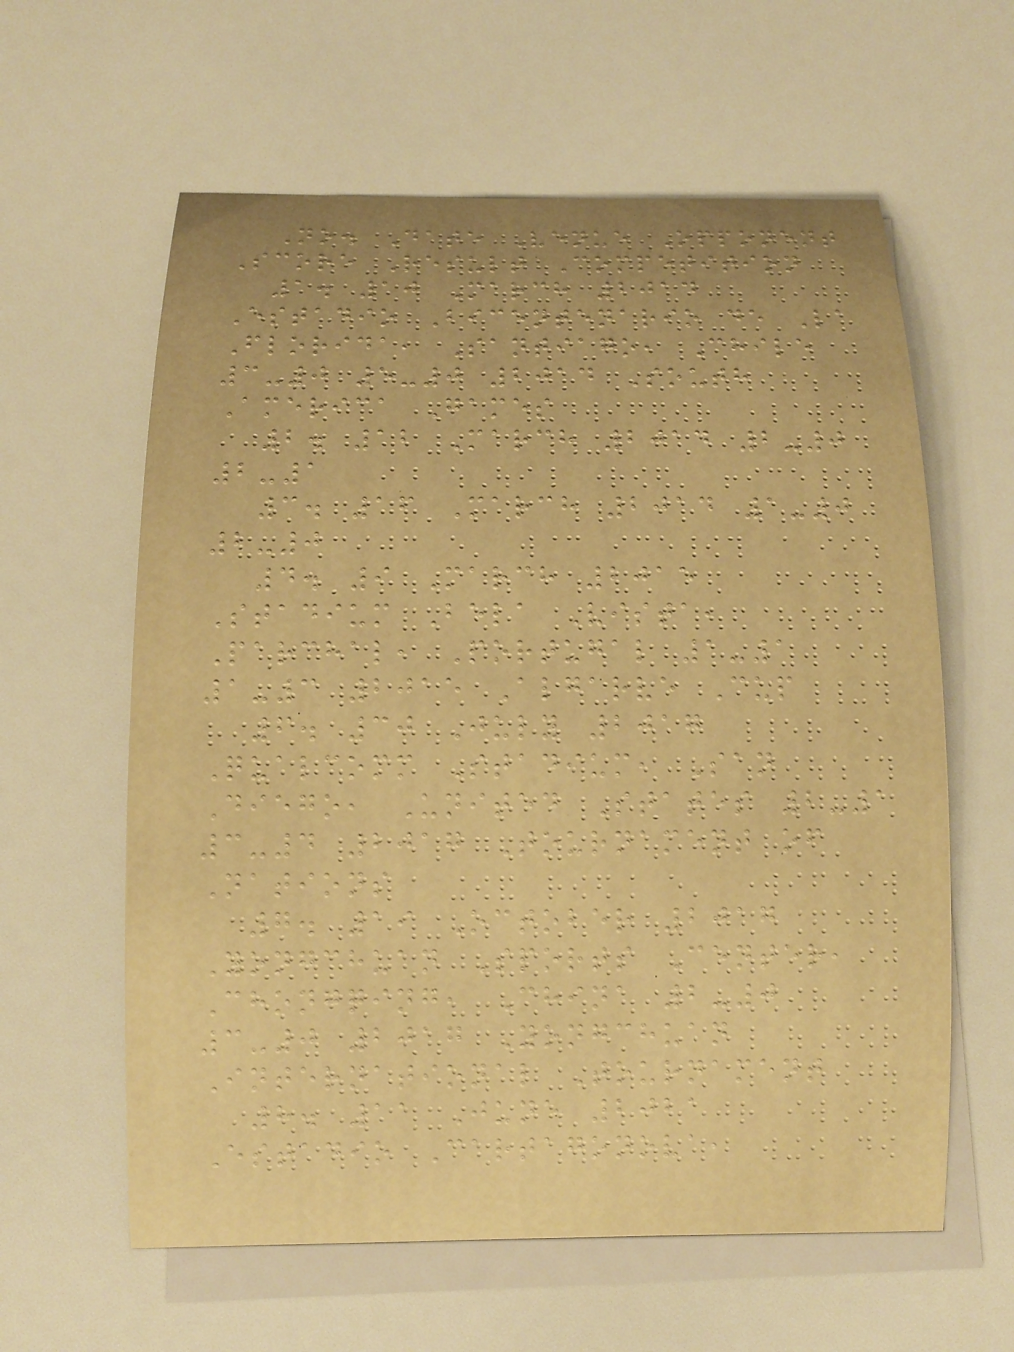No. Date Venue Opponent
Score Result Competition
1. 10 March 2014
Estadio Bicentenario de La
Florida, Santiago, Chile
3-0 5-0 2014 South
America Games
2. 12 March 2014 2-0
2-1
3. 16 March 2014 1-0
2-0
4. 9 March 2015
Stadium Bela Vista,
Parchal, Portugal 1-1
1-3 2015 Algarve Cup
6. 30 July 2017
Qualcomm Stadium, San
Diego, United States 2-1
3-4 2017 Tournament of
Nations
7. 19 October 2017
Yongchuan Sports Center,
Chongqing, China 2-0
3-0 2017 Yongchuan
International Tournament
8. 11 June 2021
Estadio Cartagonova,
